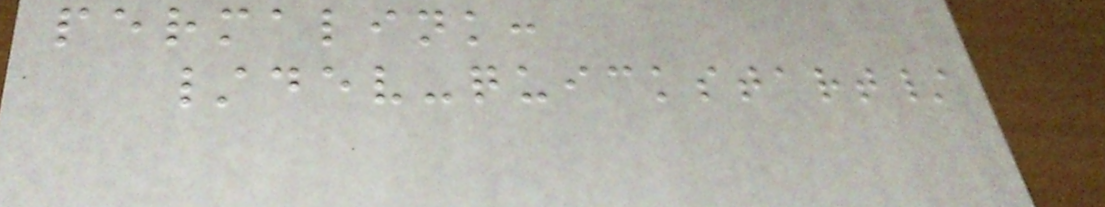permalink:
/dev-quickstart/
